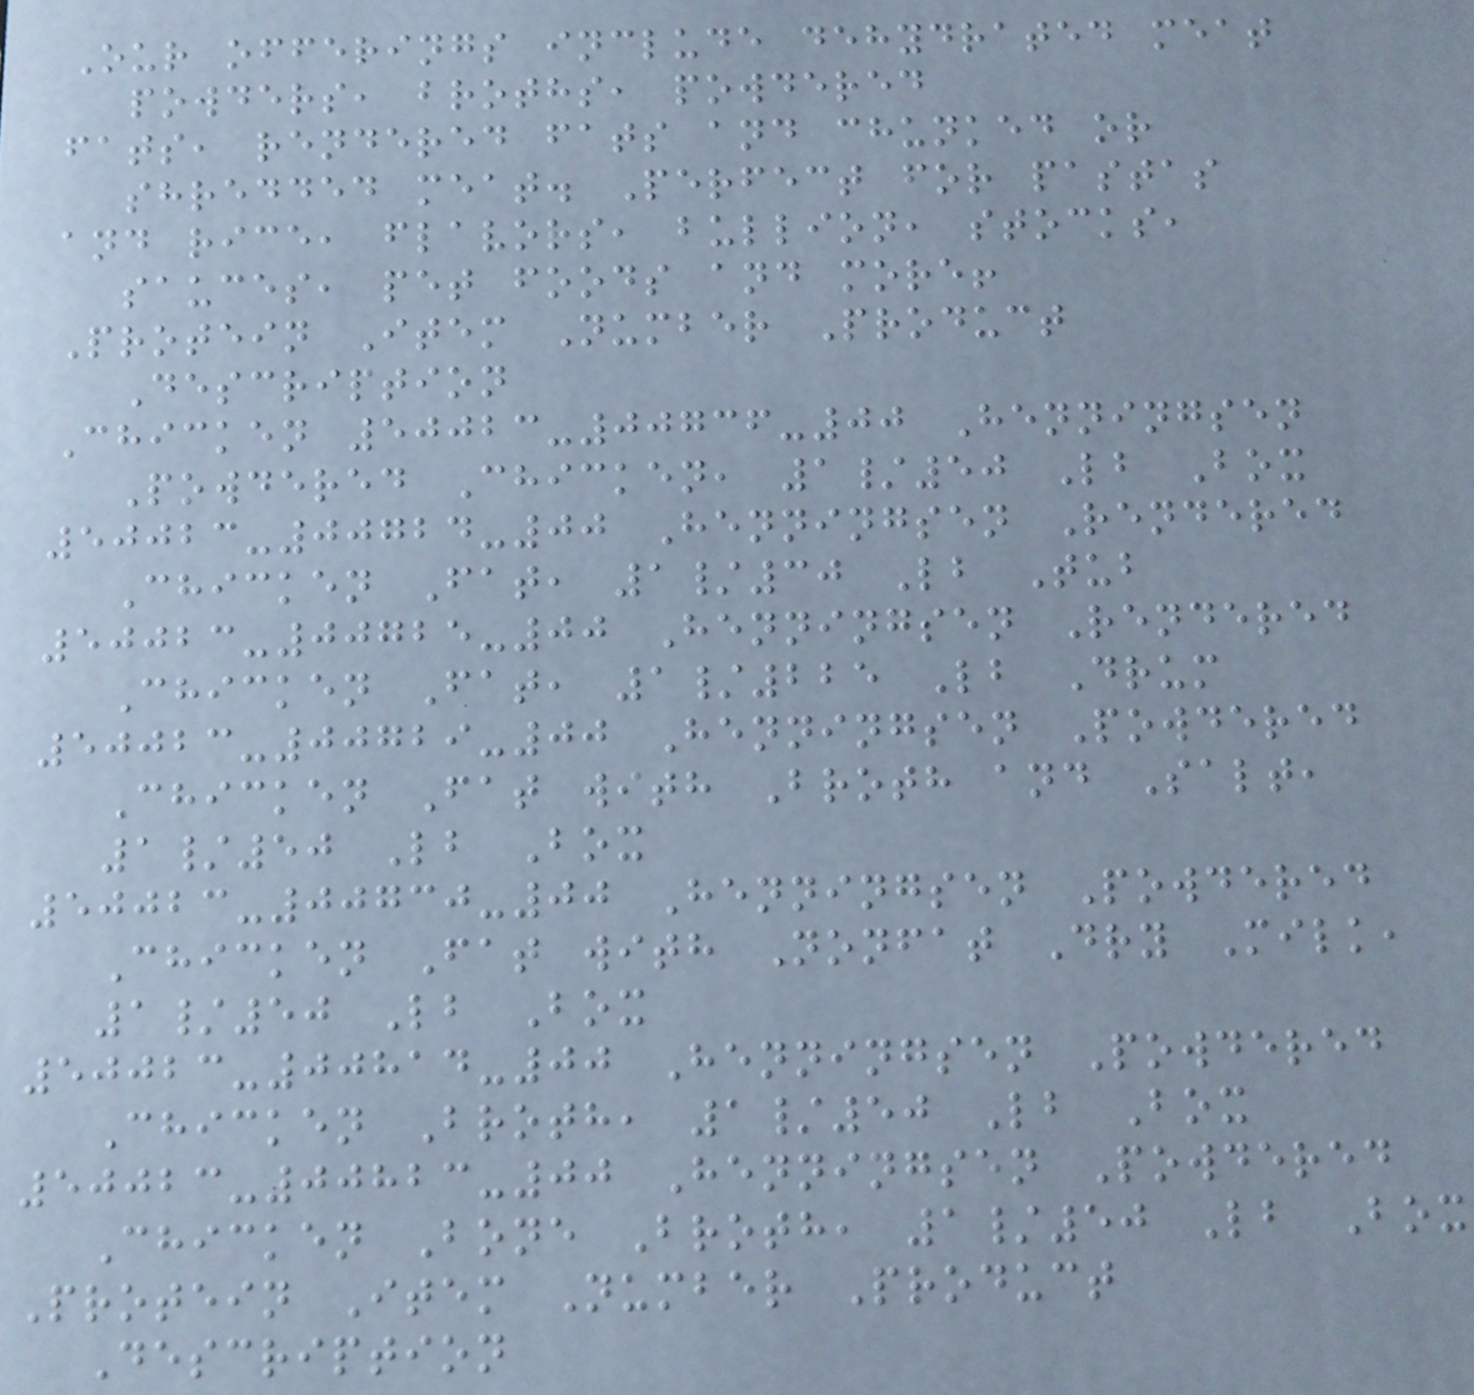Our offerings include dehydrated meat
powders, broths, powdered
fats, rendered fats and chunked or
shredded meat. Perfect for pastas
and rice, flavors, bullion, stocks,
sauces, pet foods and more!
Protein Item Number Product
Description
Chicken 50023-00736-00 Henningsen
Powdered Chicken, 1/50 Lb Box
50023-00724-00 Henningsen Rendered
Chicken Fat, 1/30 Lb Tub
50023-00725-00 Henningsen Rendered
Chicken Fat, 1/225 Lb Drum
50023-00729-00 Henningsen Powdered
Chicken Fat with Broth and Salt,
1/50 Lb Box
50023-00730-00 Henningsen Powdered
Chicken Fat with Nonfat Dry Milk,
1/50 Lb Box
50023-00814-00 Henningsen Powdered
Chicken Broth, 1/50 Lb Box
50023-00823-00 Henningsen Powdered
Chicken Bone Broth, 1/50 Lb Box
Protein Item Number Product
Description
